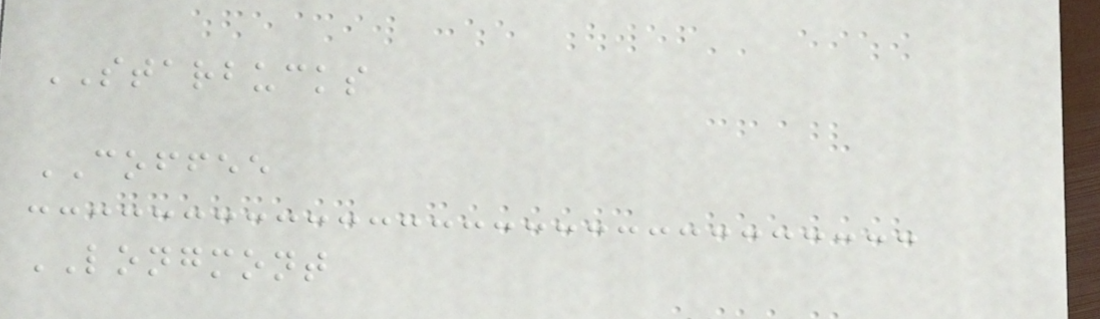STARBUCKS
COFFEE
LONGMONT
